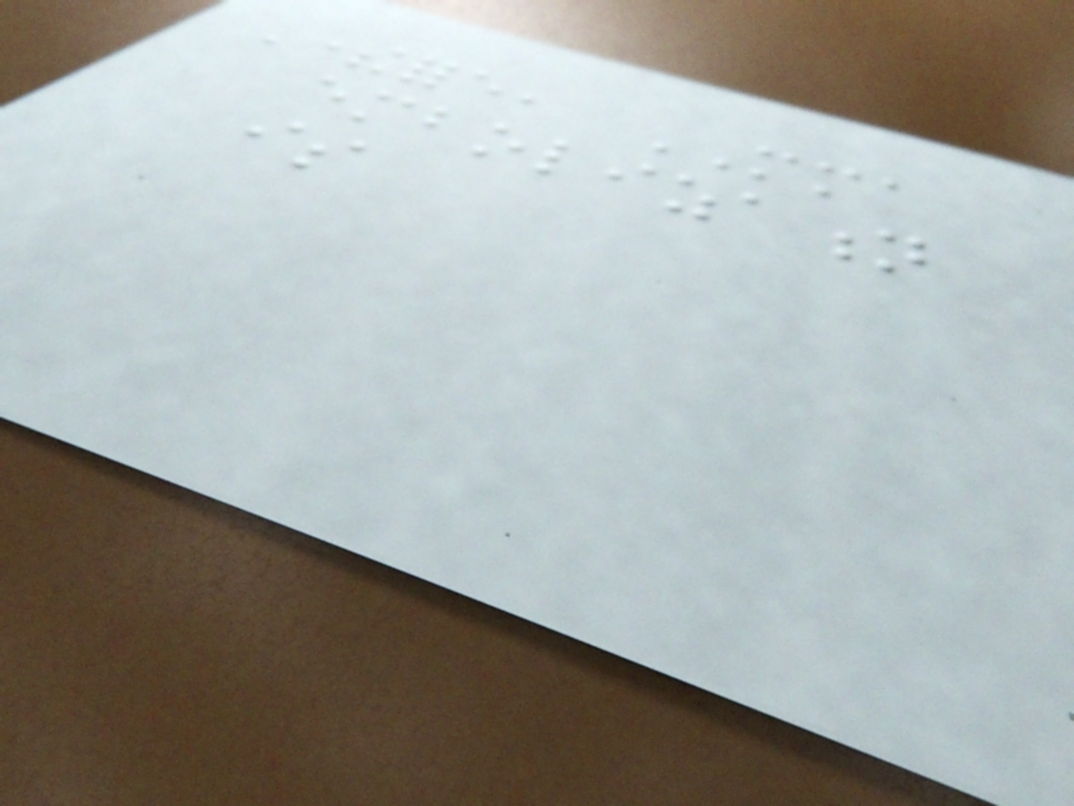Therefore, MMA
embolization
is
